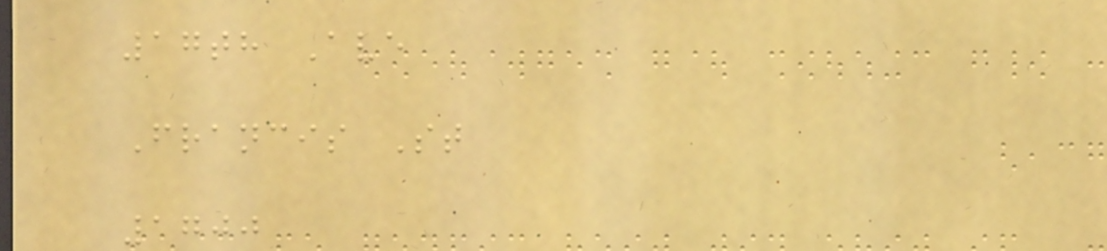17th Ave
Francis St
1700
